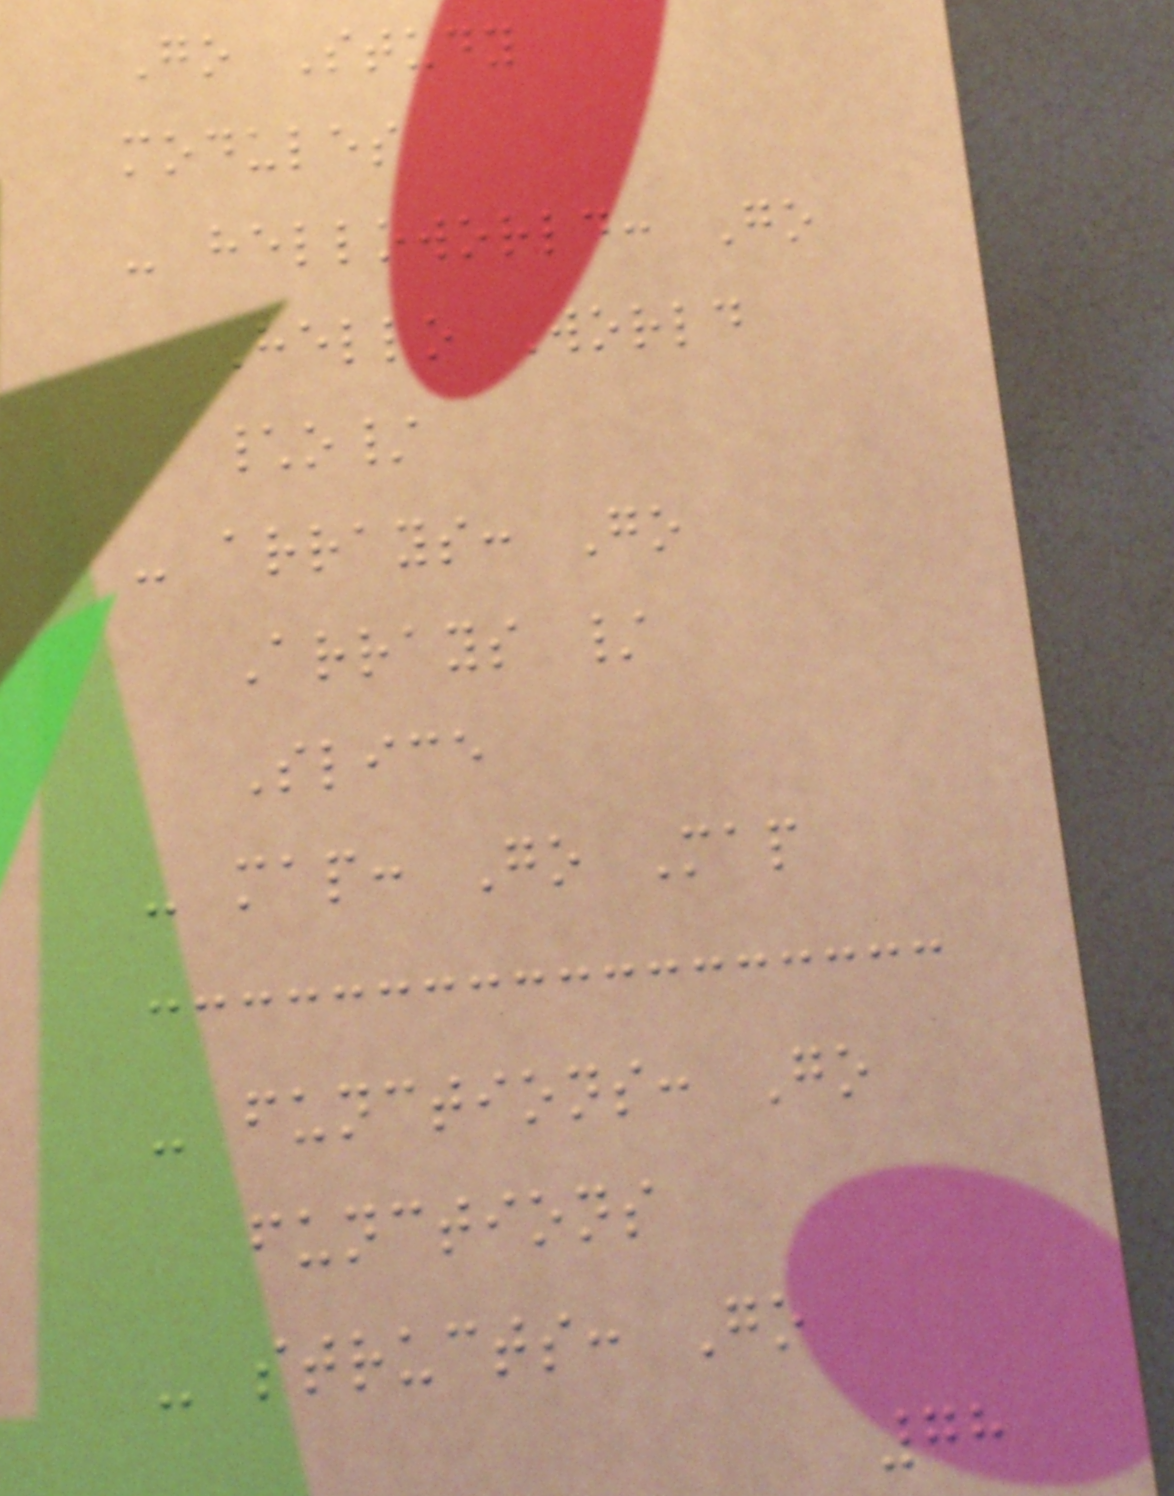Go Study
modules
- helloworld: Go
Hello World
\o/
- arrays: Go
Arrays /
Slice
- map: Go Map
- functions: Go
functions
- structs: Go
78
